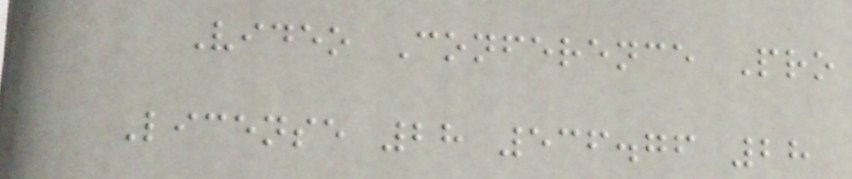Video Conference Pro
License 28 536.76 28
